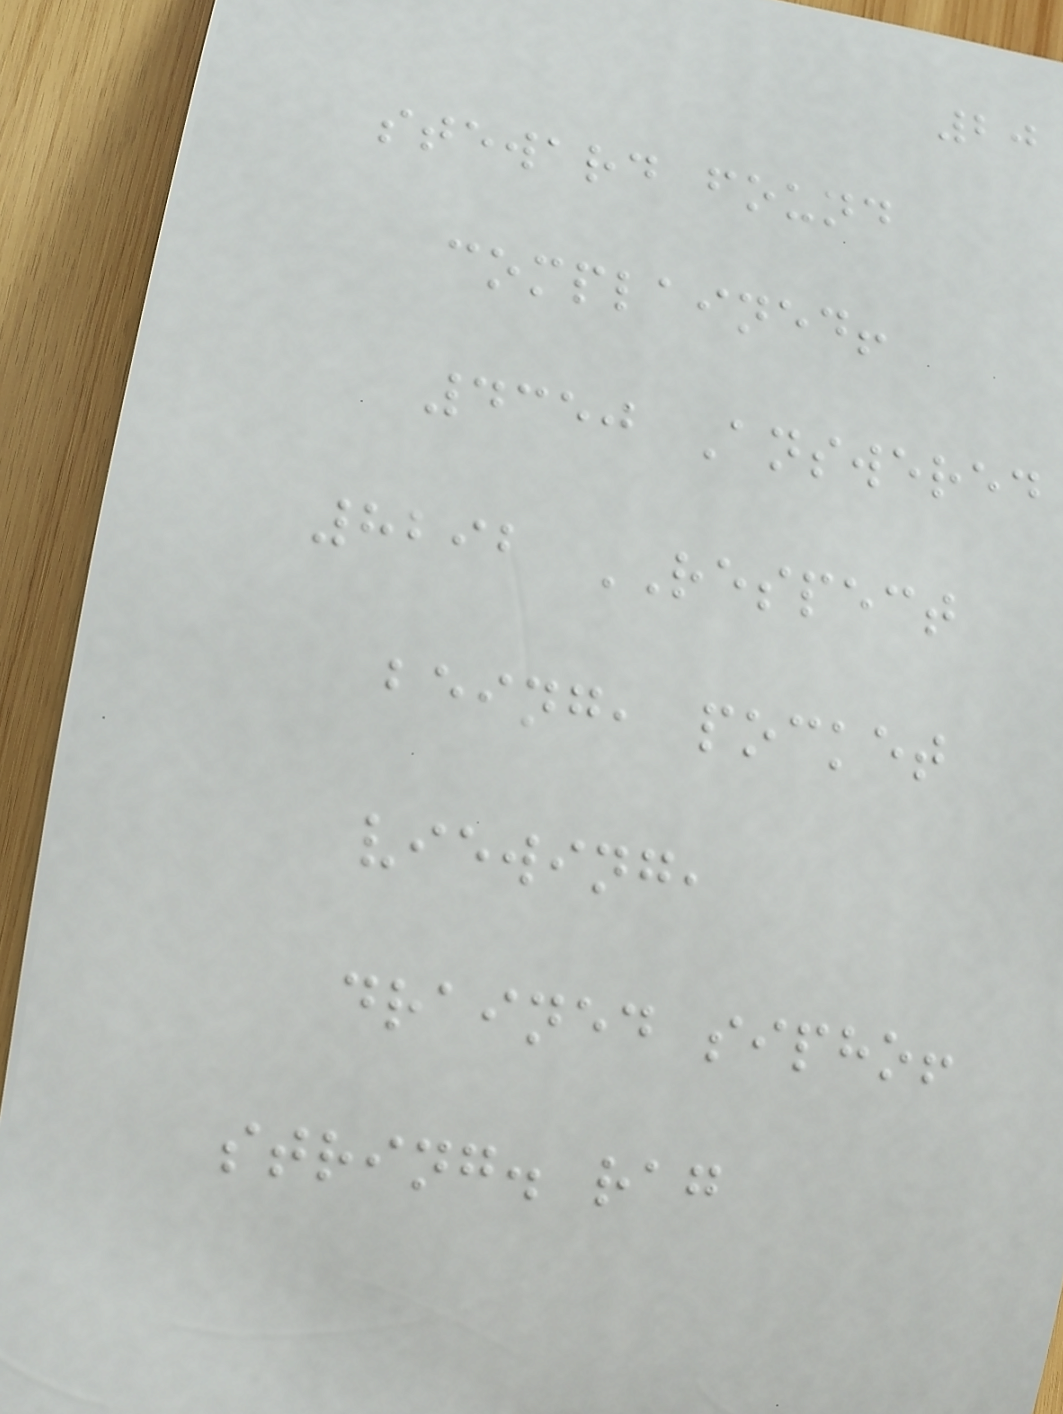20
steward found
complained!
4350 Answered
8292 RESPECT
being, pocket
viewing,
drained sipho!
string. rag
